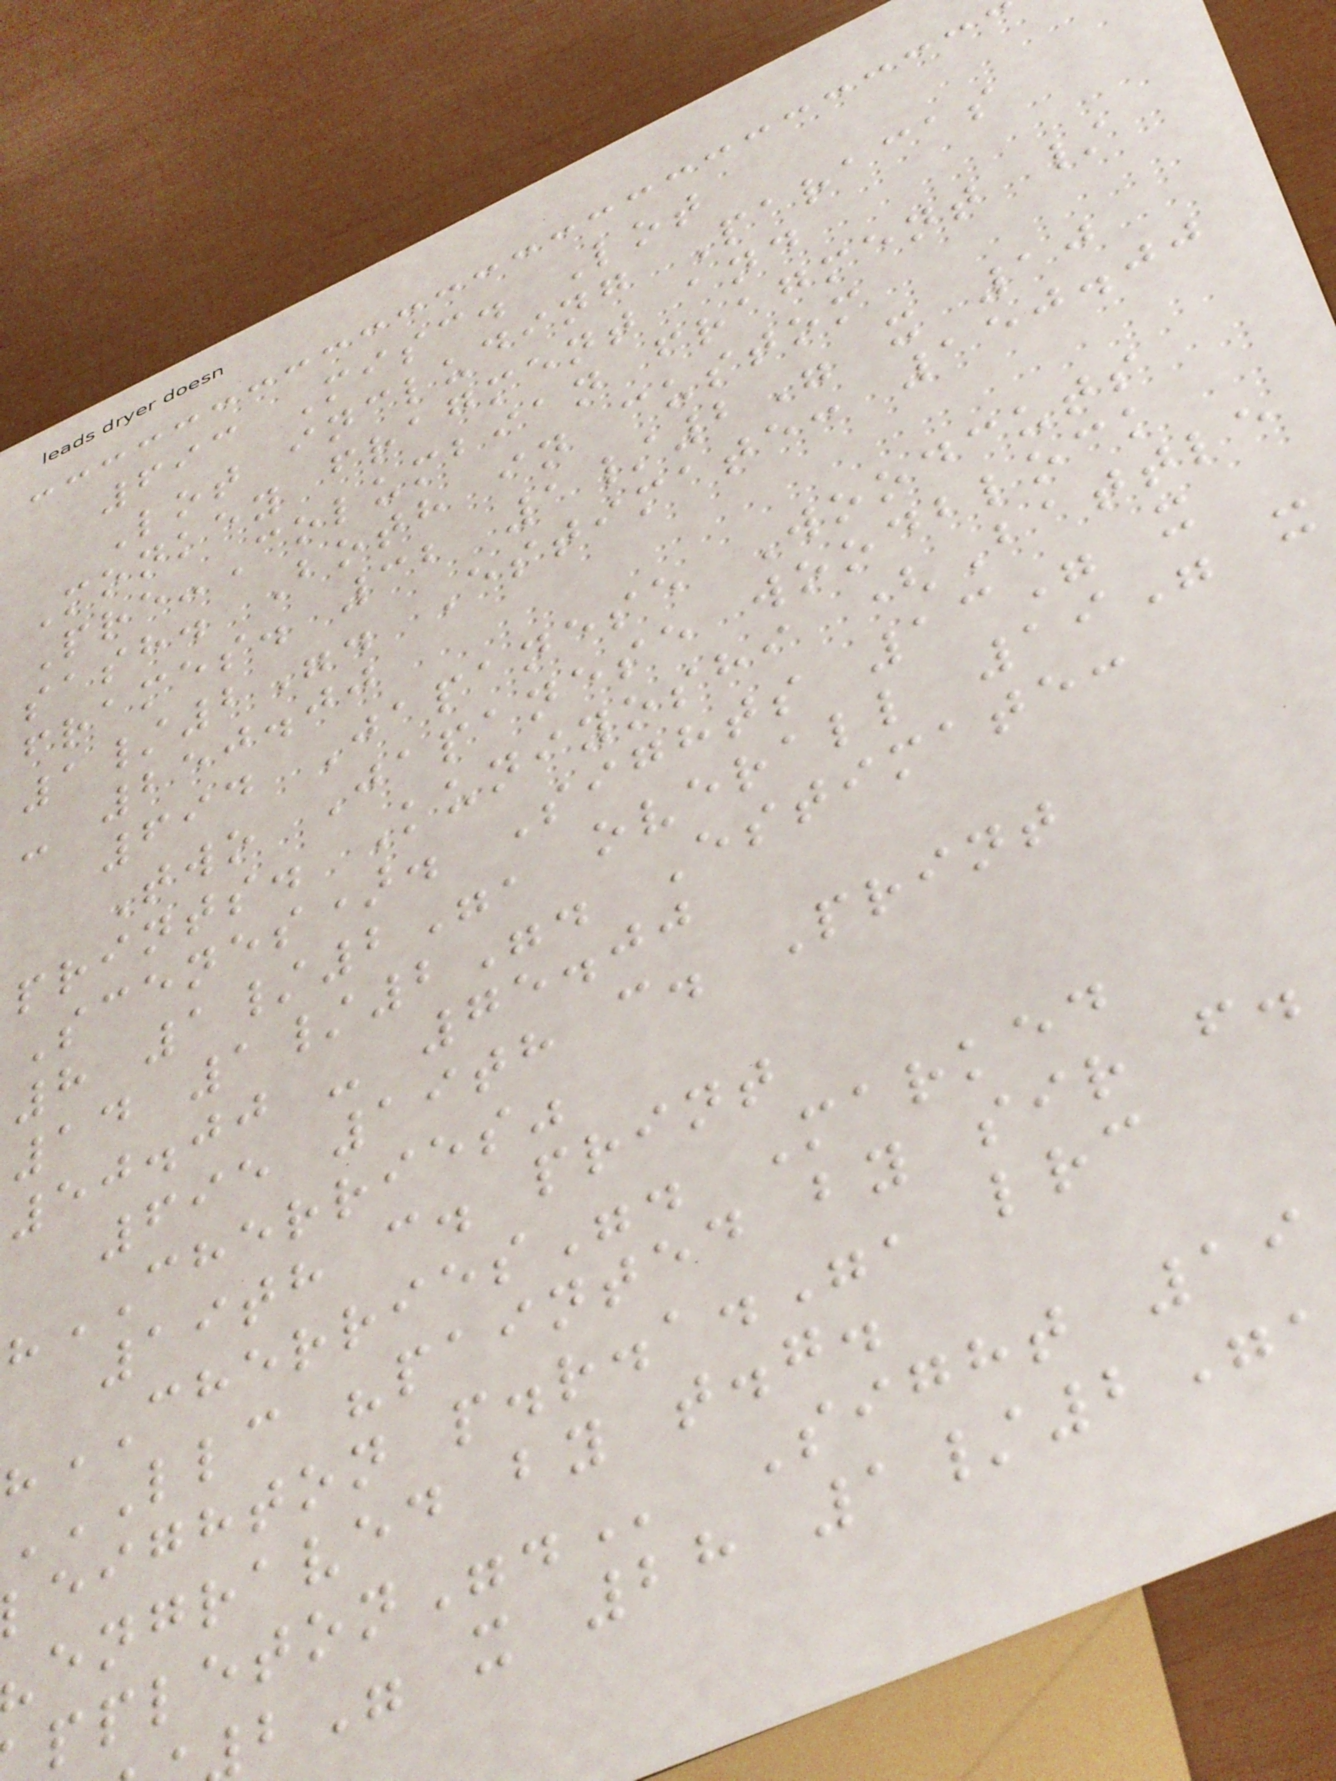693 Misc. Lot
Lot including Paracas
Monkey fragment and
Pre-Columbian fragment /
sash. Both in custom
frames. 32 1/2" x 10
1/2". Estimate: 150.00
- 250.00
694 Japanese Woodcuts
Two Japanese woodblock
prints. Kuniyoshi (Battle
Scenes). Sights 13" x
8 1/2", overall 19" x
14 1/2". Estimate:
50.00 - 75.00
695 19th c. Print
"CHERRIES"
19th c. print
"CHERRIES". Marked
LLC "PAINTED BY SIR F.
leighton p.r.a.", lrc
engraved by t.g.
Sight 19
